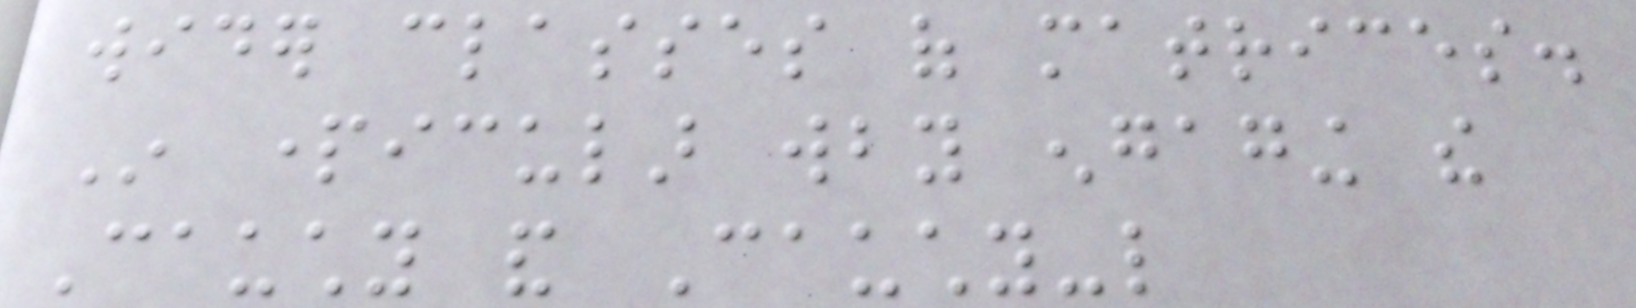wider classes of matrices.
In particular wby engaging the
Cauchy and Cauchy-like
